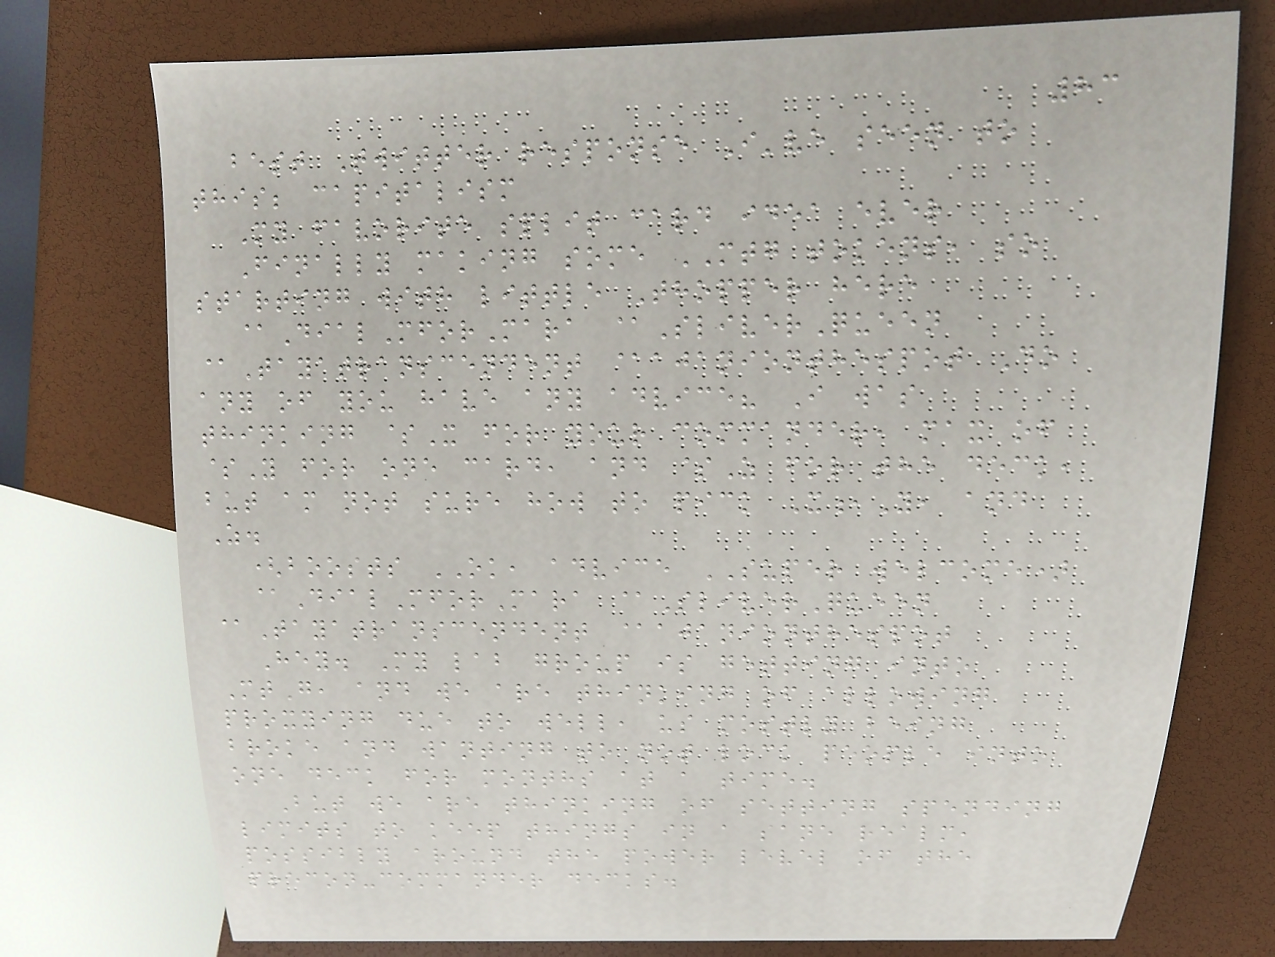83
best Twitter response I've seen to
this; capitalism
My favorite split card idea ever
Finally making some MTG tokens, so
starting with little Thopper here
@DialMforMara @SliverQueen
@Tayatranscendent @ajanionthespot Do
any of you have any advice? I was
thinking $X for your commander, max of
$Y for one card, and $Z for the deck,
but am not sure how to pick X,Y, and
Z.
(boosts OK, advice SUPER welcome)
@DialMforMara @SliverQueen
@Tayatranscendent @ajanionthespot
Hey. My lab group is getting into
MtG, and we are thinking of allowing
proxying due to well, us mostly being
broke and wanting to not lock people into
one deck for months at a time.
But we are thinking of setting spending
limits to keep things in a sane realm,
possibly around the power level of the
precon-commander decks.
